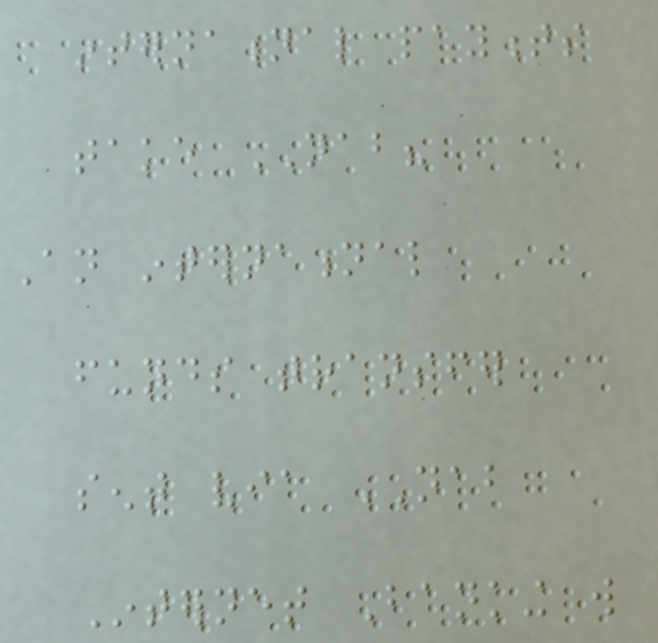international payments
take NAB?
An international
funds transfer
sent via NAB
Internet Banking will
